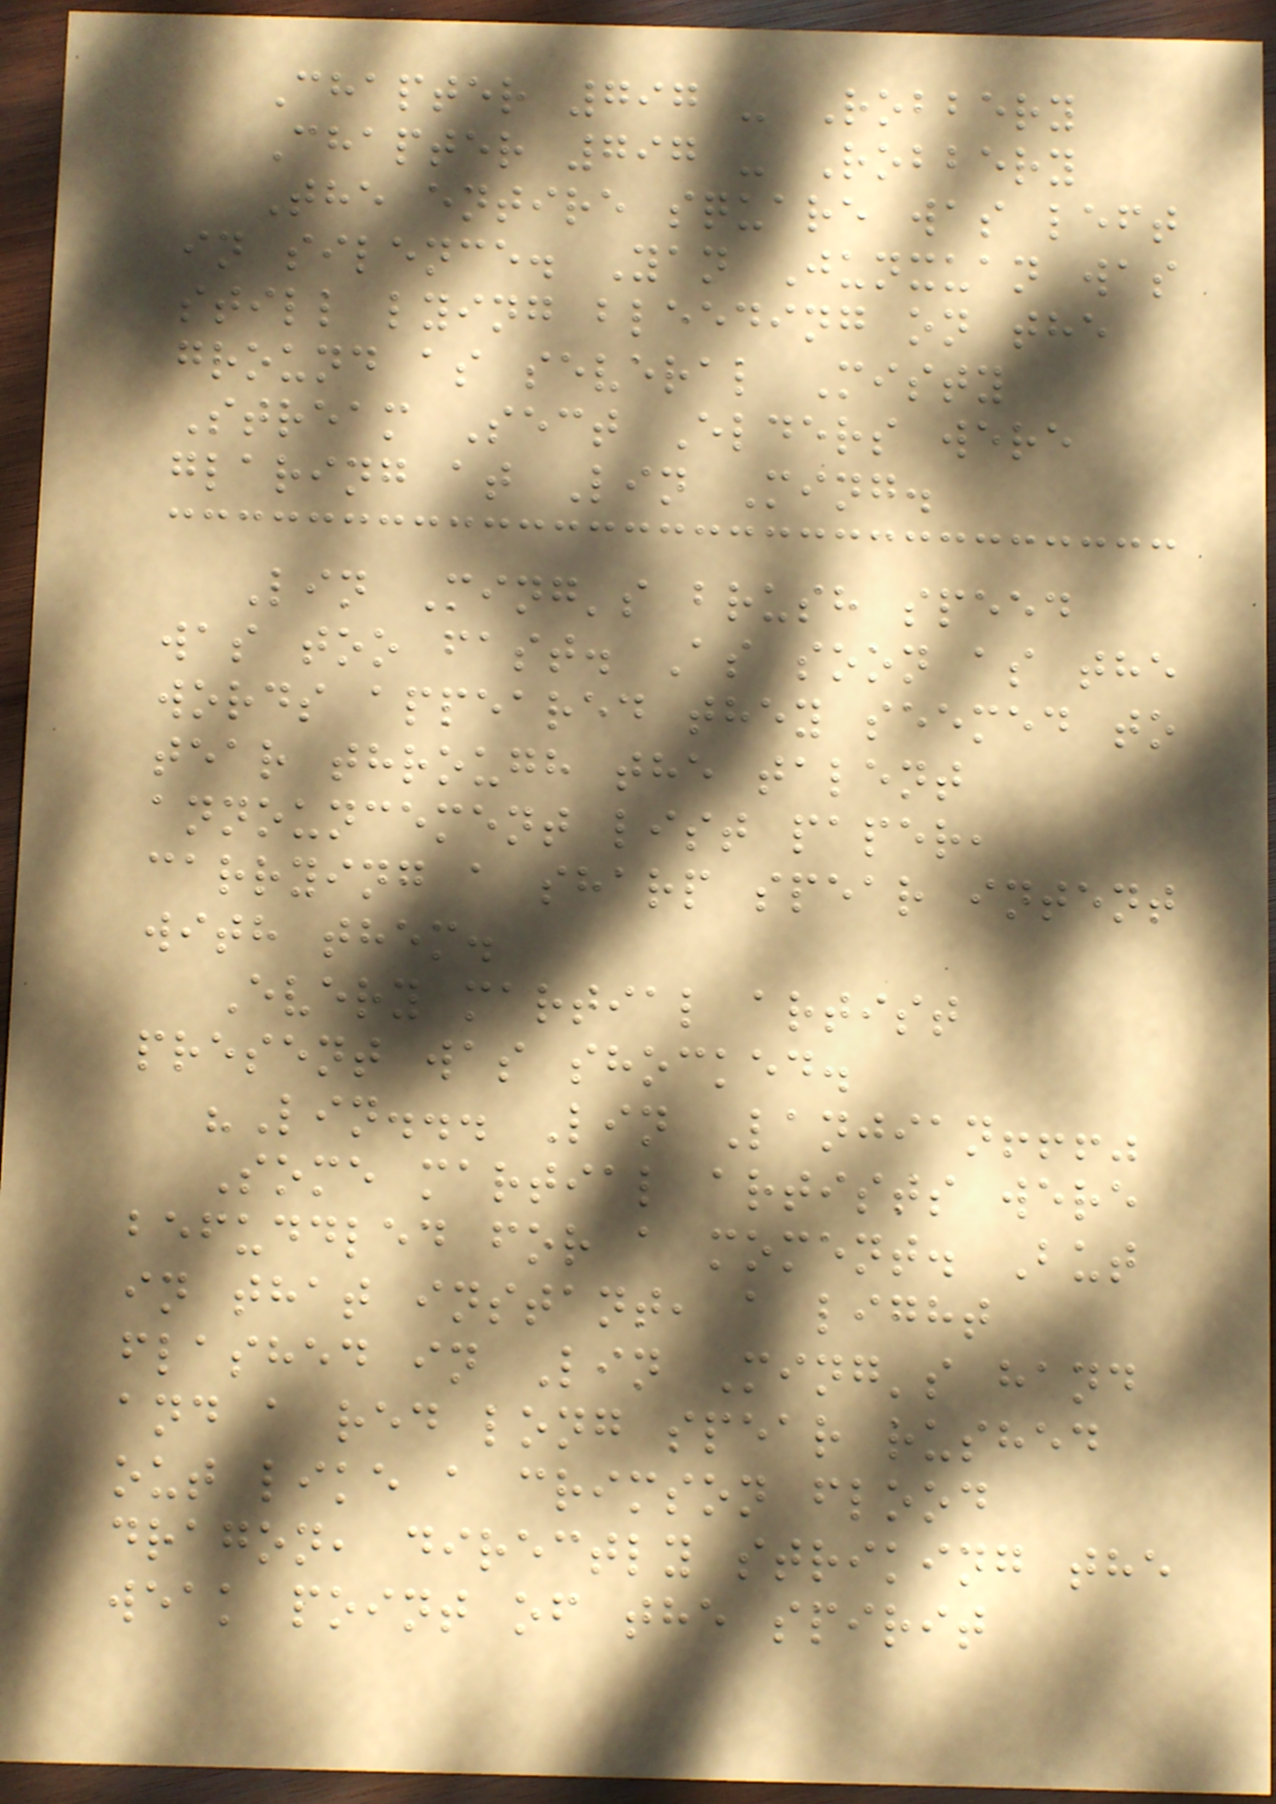Chapter 797 - Robbery
Chapter 797 - Robbery
The entire square was left
in silence. Yan Junxuan was
still lying bleeding on the
ground as several Misty
Stream Sect Elders were
glaring at Lin Ming.
Lin Ming's brush speed
was too fast. As soon as the
words appeared they seemed to
tear through the talent
announcement list paper,
carrying a sharp spear intent
with them.
Every martial artist
present was shocked.
"Lin... Lin Lanjian!!!"
Some martial artists were
befuddled for a moment. But
in that instant, a light
flashed in Lin Ming's hand
and a red long spear rushed
out like a crimson flood
dragon, directly striking the
weak point of the spirit
